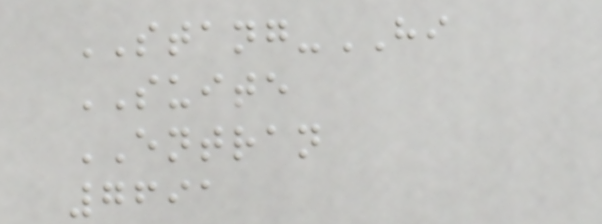STANG-HI
SUITE
ENTRAN
7691
